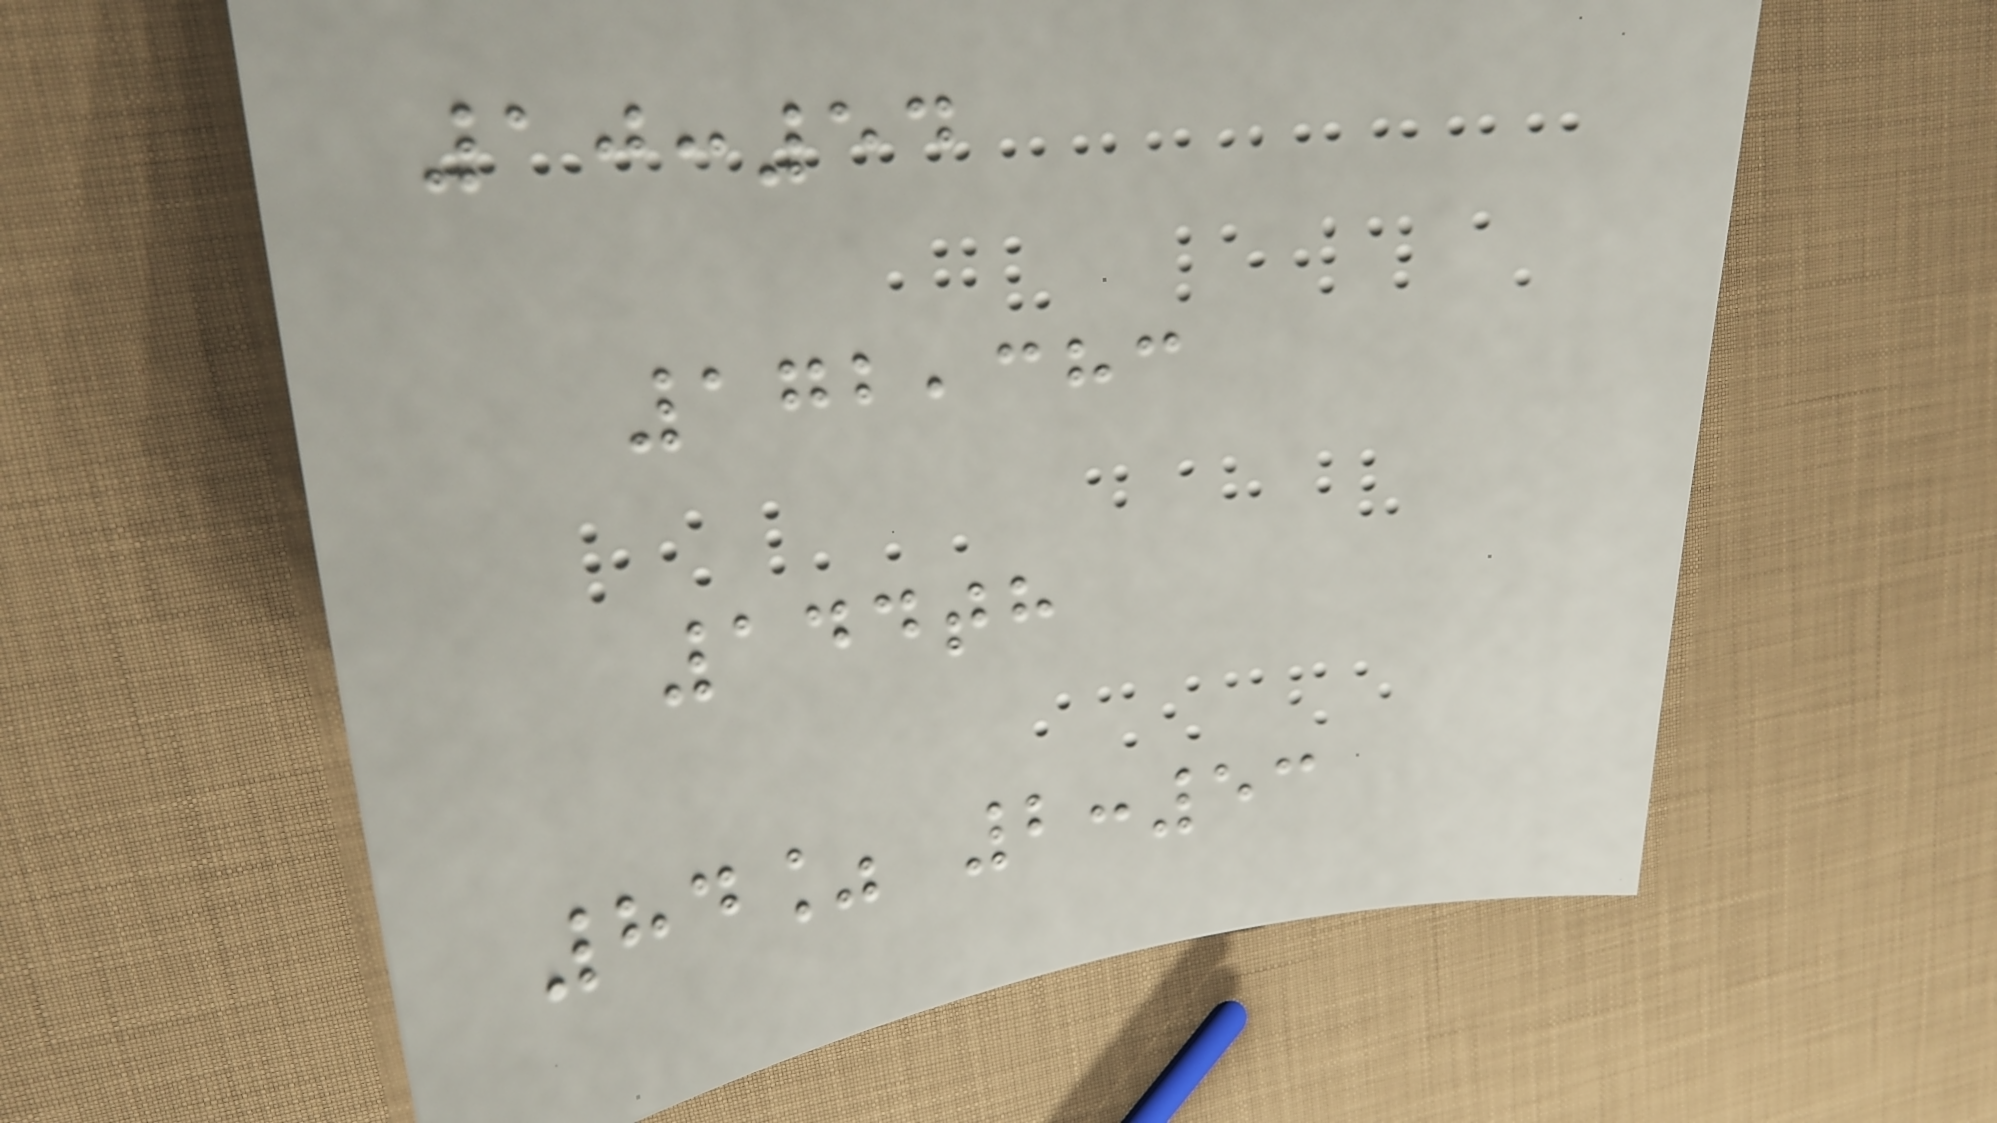10:54
172,383
144th
84% 2:53
